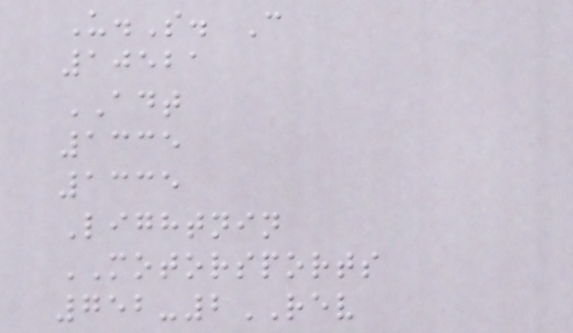U.S. C
10521
ADT
1335
1335
Lightnin
MOTORSPORTS
752-2REV
